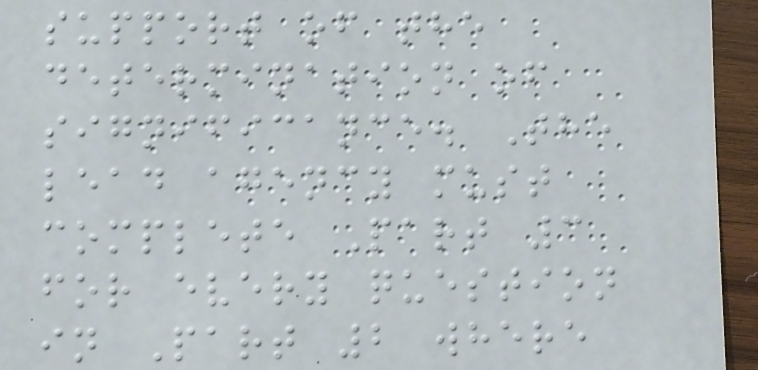support of the
determination of
significance. The
lead agency must
complete Part 3
for every question
in Part 2 where
